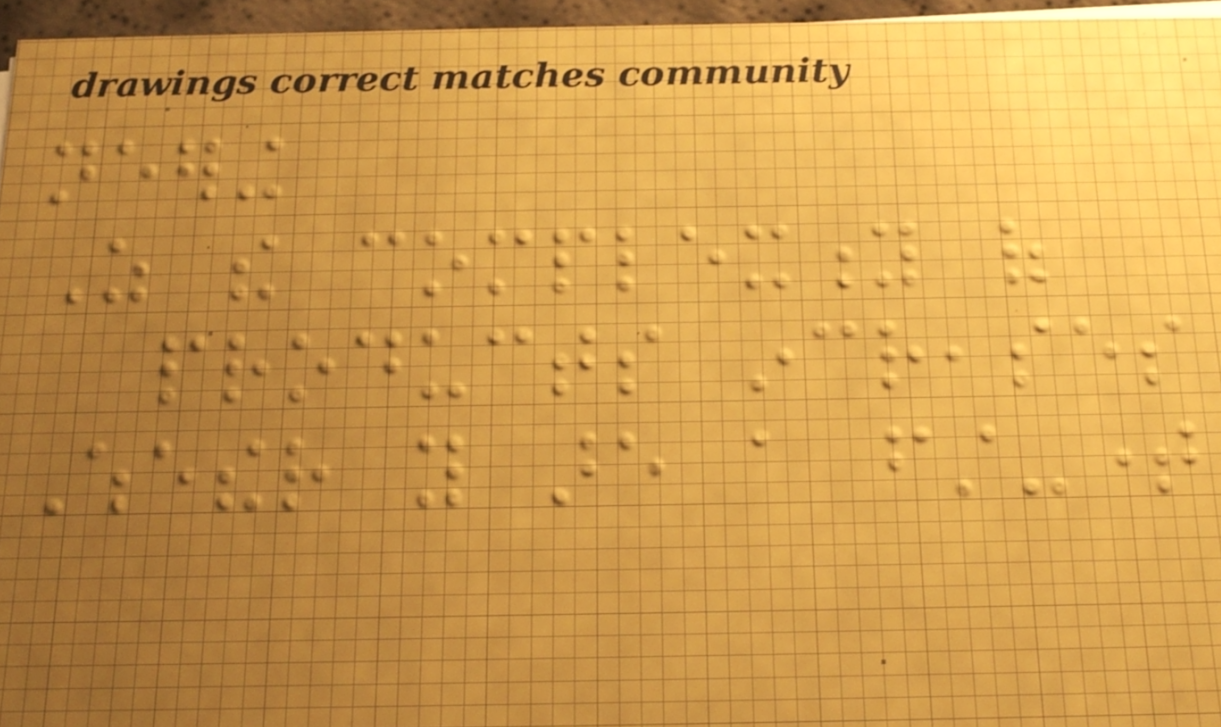neering
As the complexity of
products increases
Whether you are a first-time
